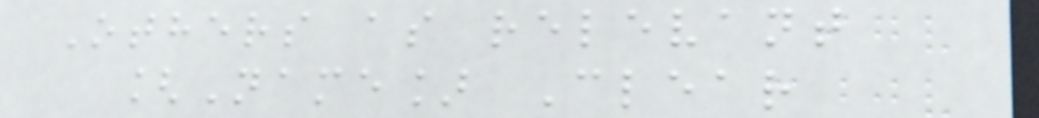Others as relevant
[Name] Clear
